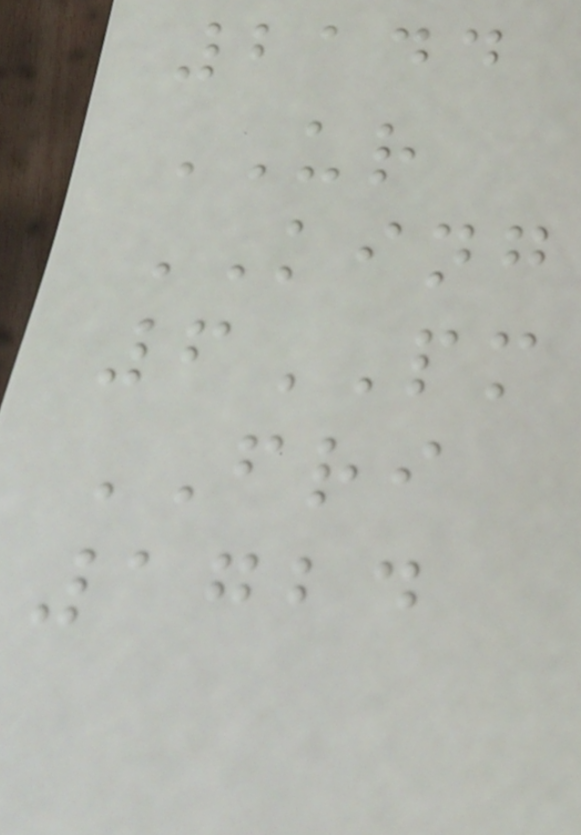2144
UR
KING
6PM
FRI
1724
